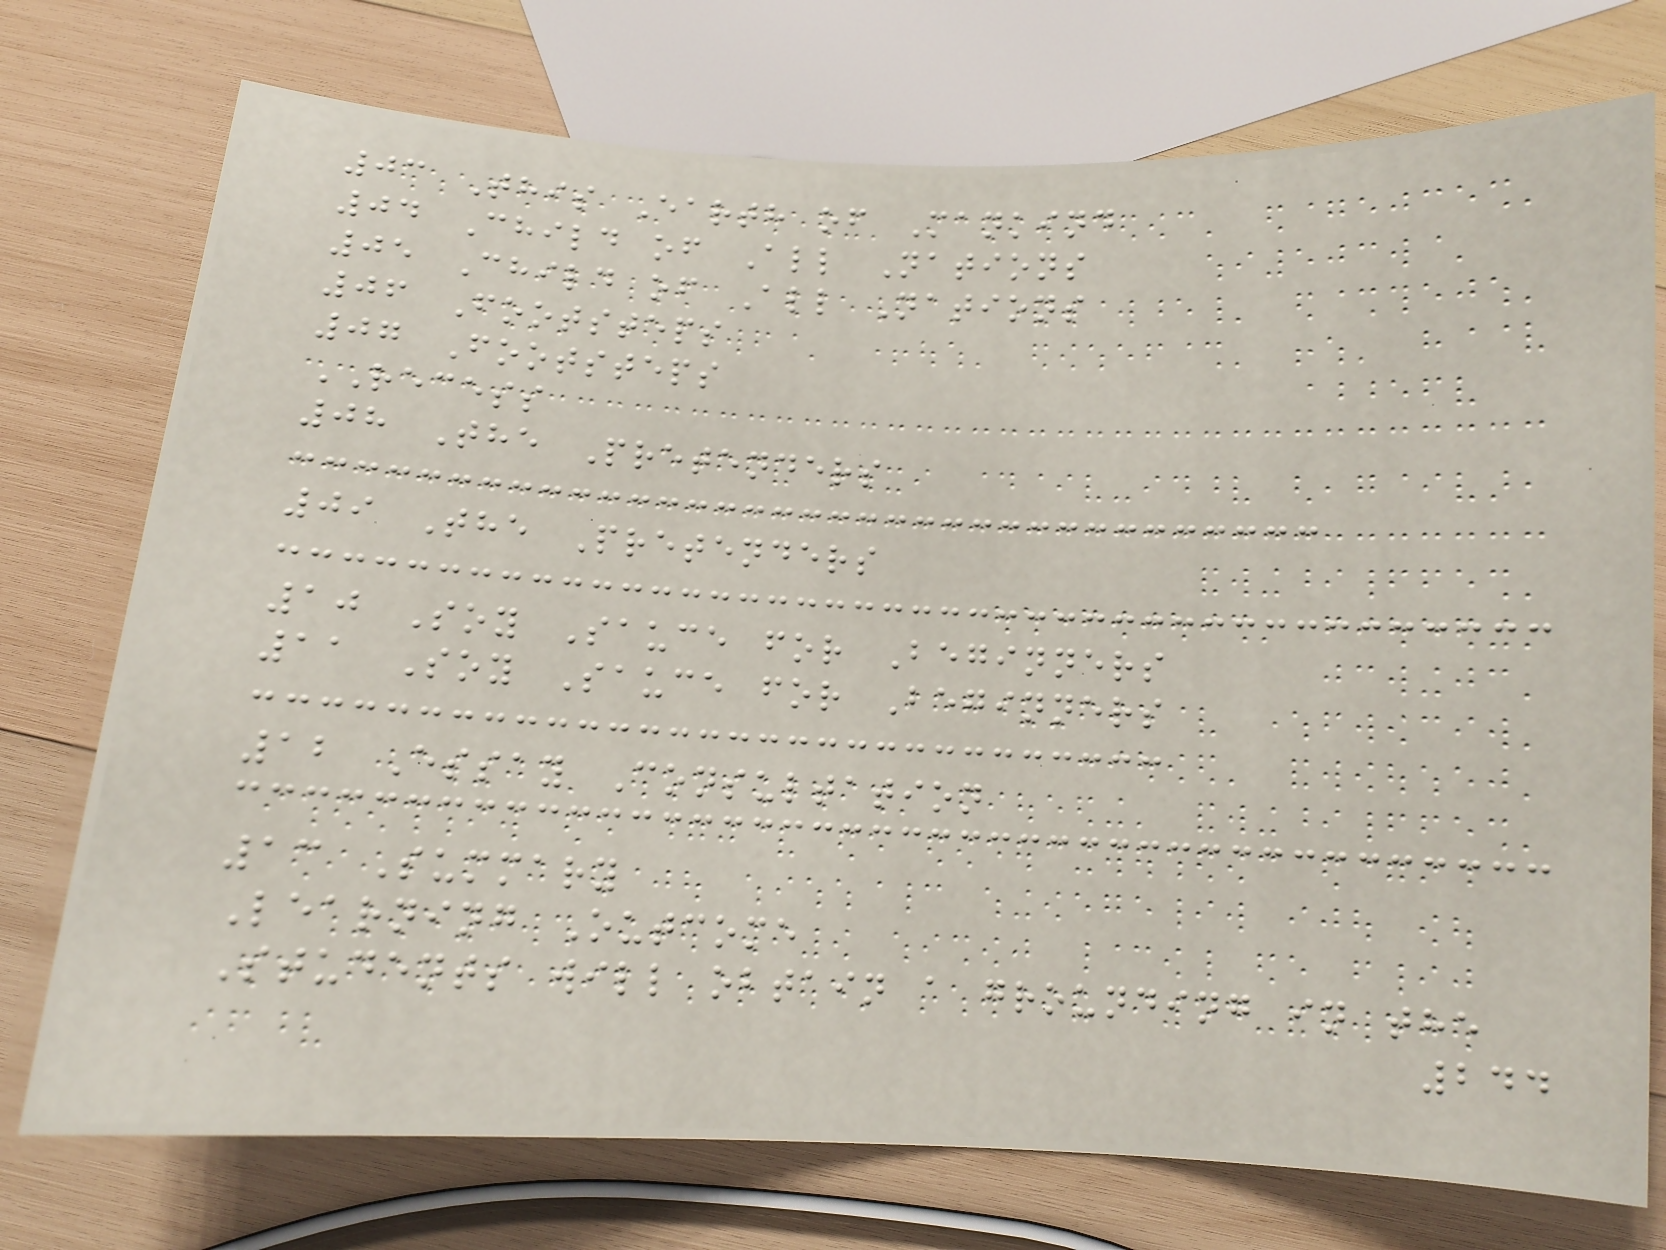03 This Earth of Mankind
04 Child of All Nations
05 Child of All Nations
06 Footsteps
07 Footsteps
RECESS
08 The Pretenders
09 The Pretenders
10 Soy Sauce for Beginners
11 Soy Sauce for Beginners
12 Essay Consultation
13 Summary
Learning Outcome
Students will obtain a grounding in the
244
